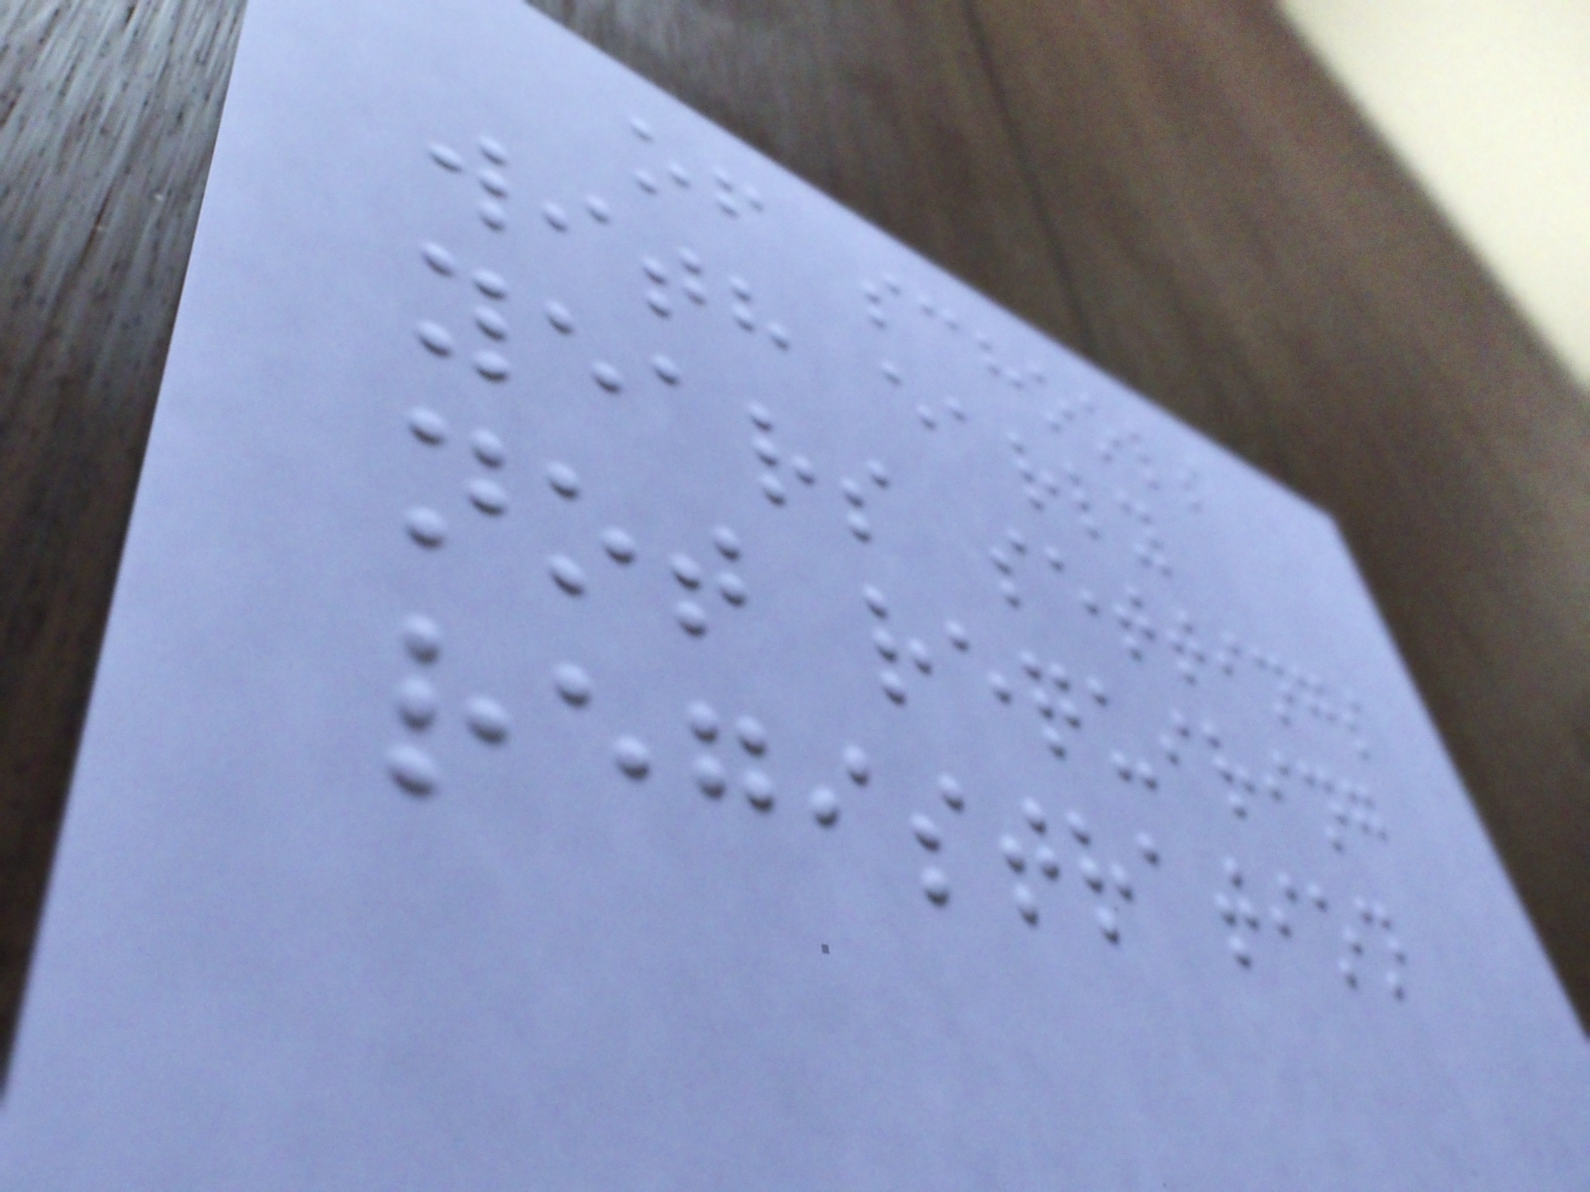of schools
with early
years settings
not requiring
registration
